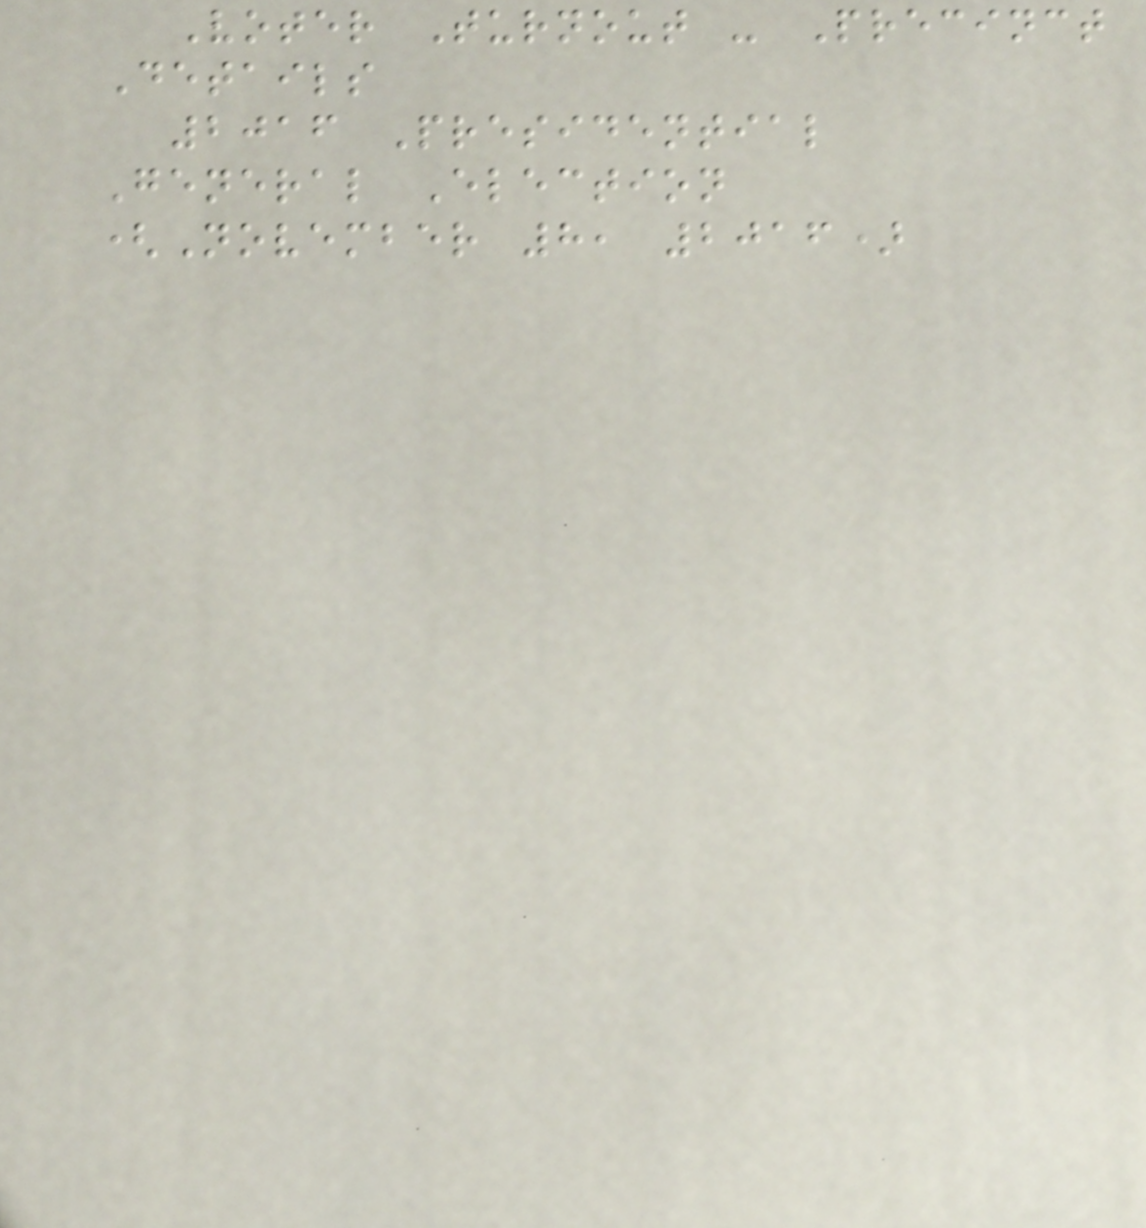Voter Turnout - Precinct
Details
2016 Presidential
General Election
(November 8, 2016)
